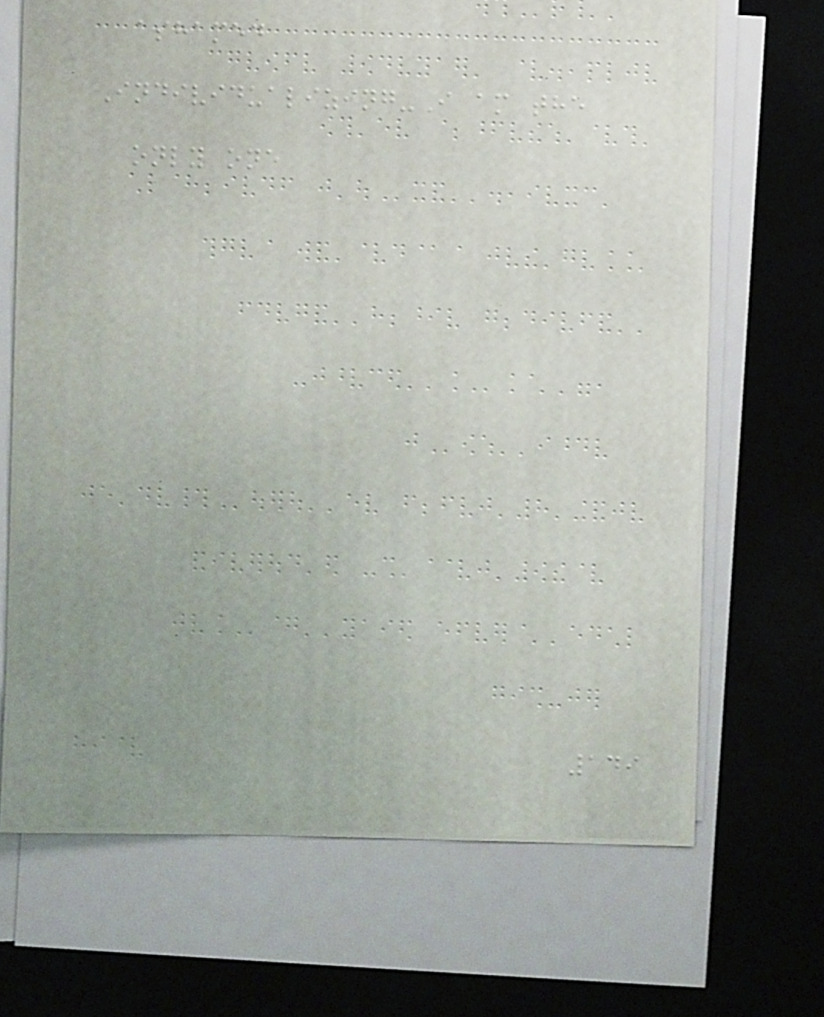ashamed
Individualizing-I am the
only one
149
